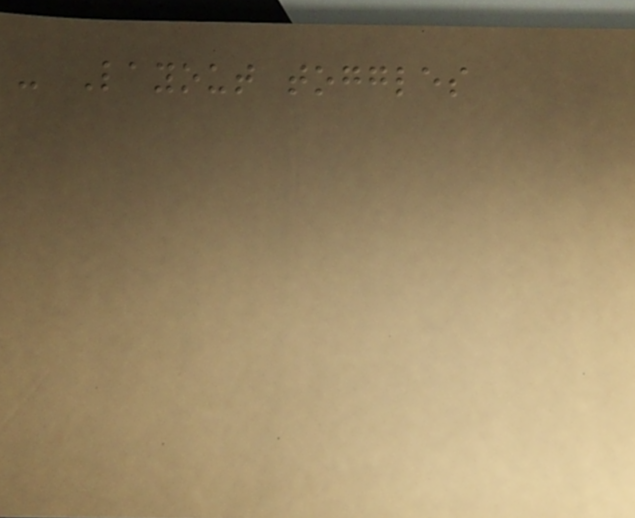- Layout toggles
